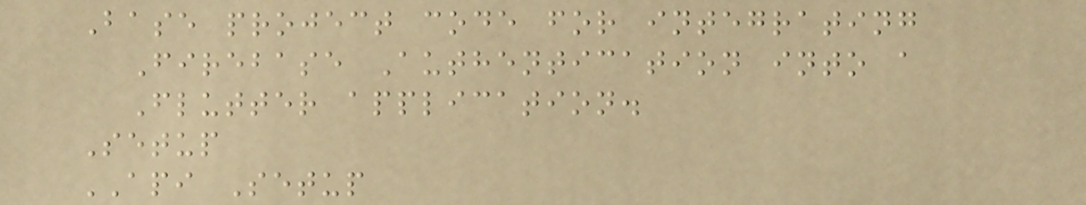Base project code for integrating
Firebase Authentication into a
Flutter application.
Setup
API Setup
